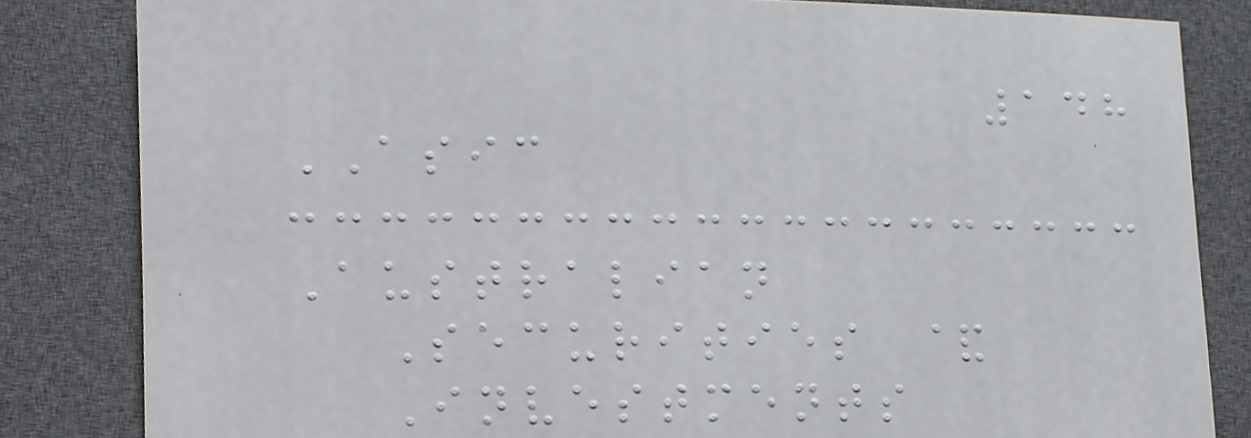148
ASIC
Australian
Securities &
Investments
